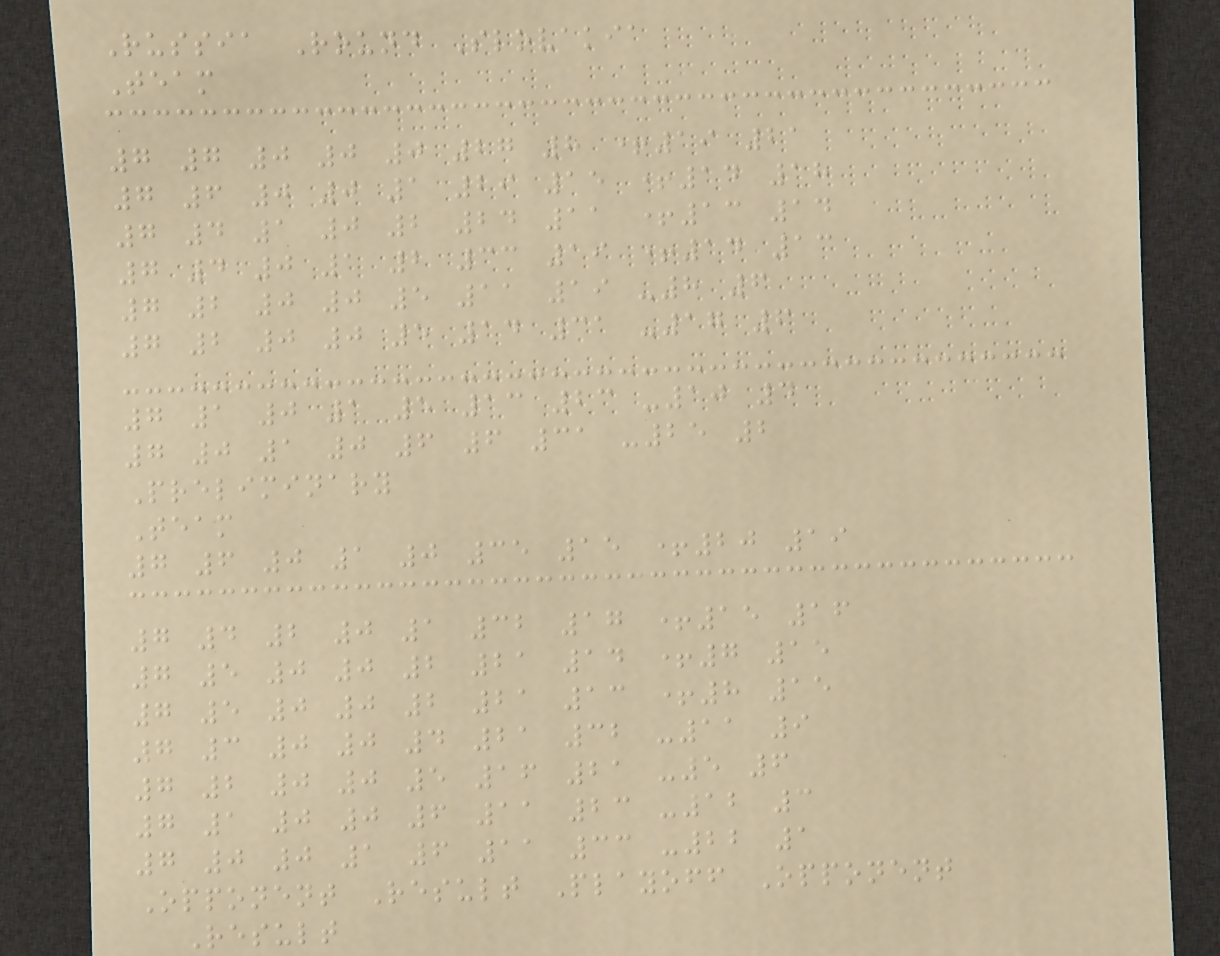Russia Round Slovakia
Team
7 7 0 0 0 27 8 +19 21
7 6 0 0 1 29 15 +14 18
7 4 1 0 2 24 11 +13 14
7 4 0 1 2 33 19 +14 13
7 2 0 0 5 11 19 -8 6
7 2 0 0 5 14 31 -17 6
7 1 0 1 5 13 23 -10 4
7 0 1 0 6 6 31 -25 2
Preliminary
Team
7 6 0 1 0 35 15 +20 19
7 4 2 0 1 32 17 +15 16
7 5 0 0 2 21 14 +7 15
7 5 0 0 2 21 13 +8 15
7 3 0 0 4 21 32 -11 9
7 2 0 0 5 16 21 -5 6
7 1 0 0 6 11 23 -12 3
7 0 0 1 6 11 33 -22 1
Opponent Result Playoff Opponent
Result
